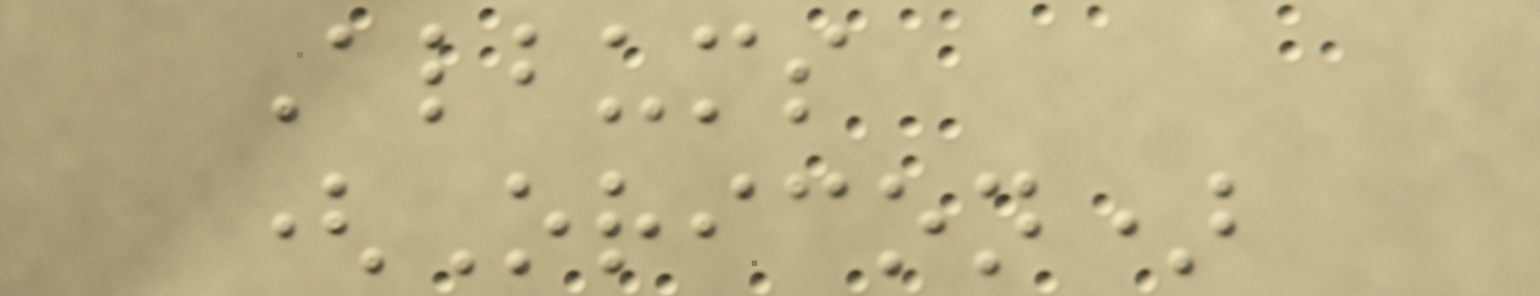Albums
(Oricon)
